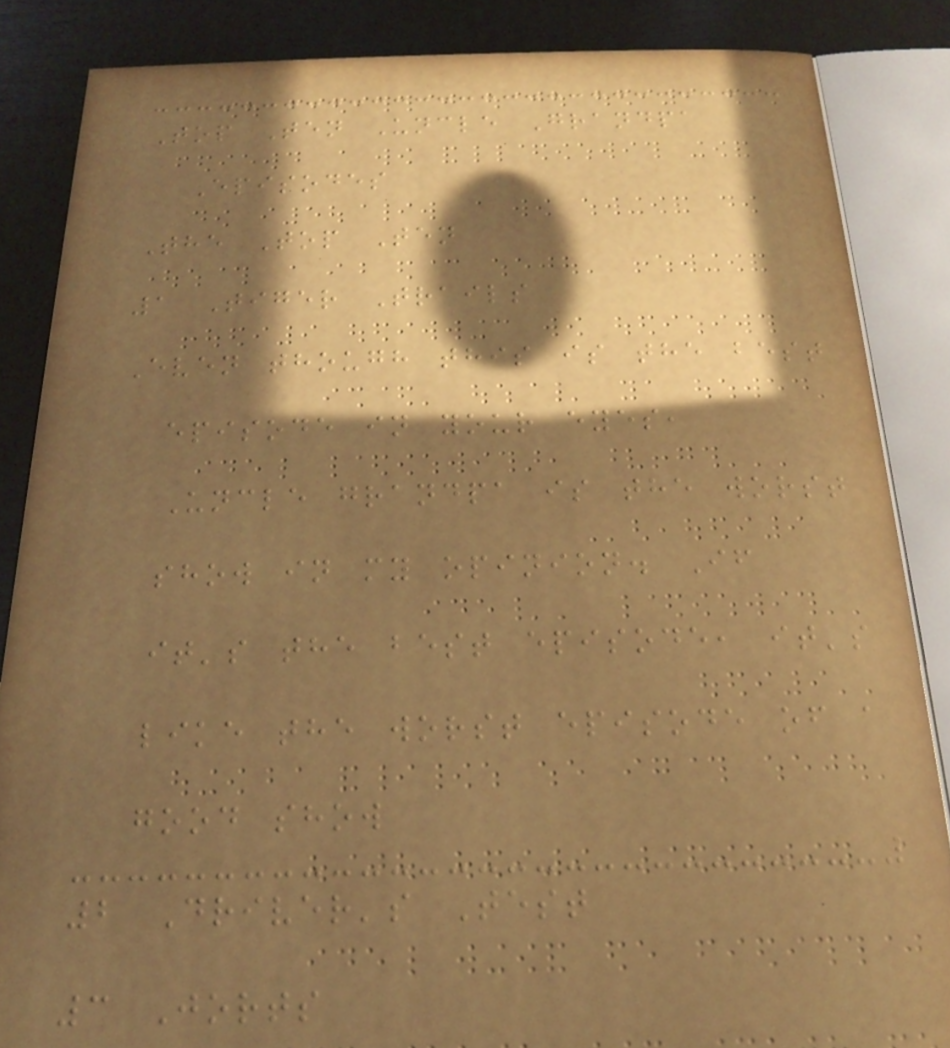Top Ten Uncle Grandpa
Episodes
The Top Ten
1 Tiger Trails
Even though this is the best
episode in your eyes,
Uncle grandpa is the worst
show in my opinion. If
it's the best episode, it's
like the worst episode of a
good show
2 Driver's Test
3 Jorts
